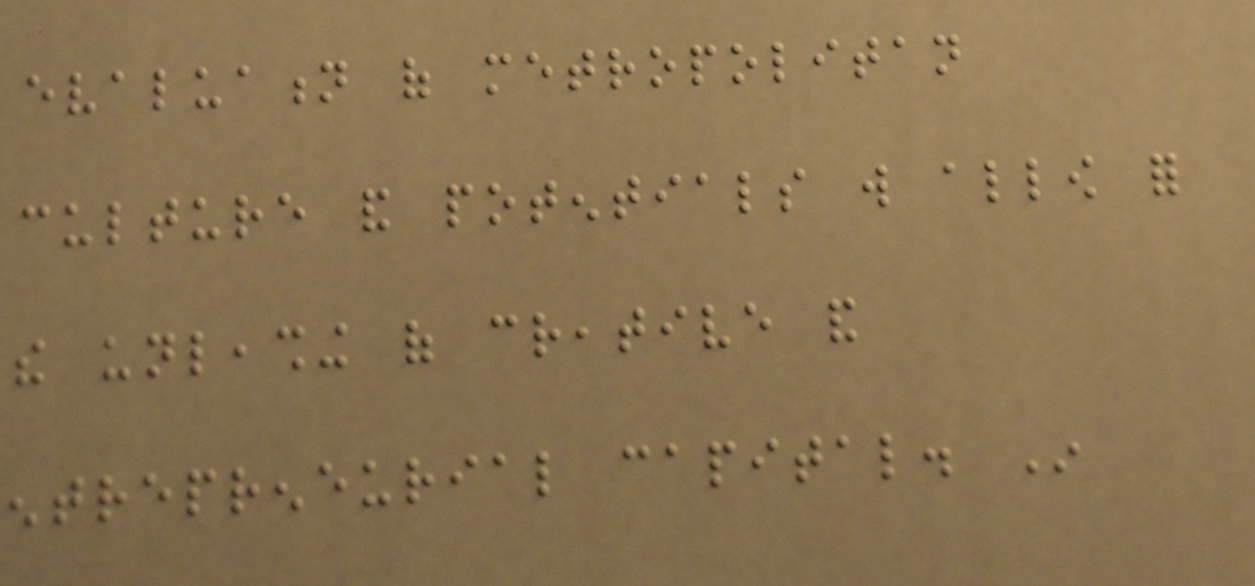evaluation of metropolitan
culture and potentials will allow for
the unleashing of creative and
entrepreneurial capital. In
